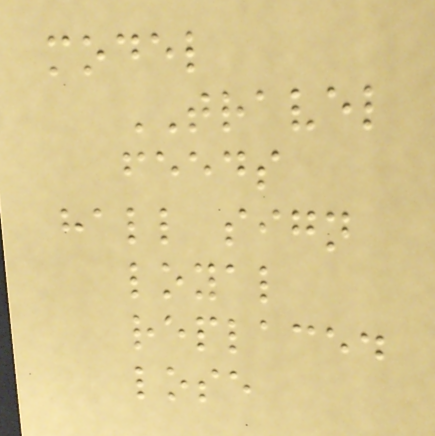model
TRAVEL
feeds
hall sign
loyal
replaced
lose
